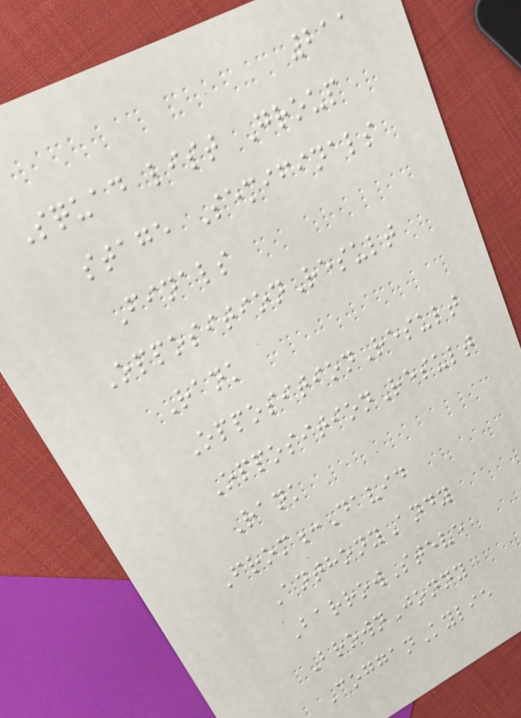211
Squad list Group
stage Semifinals
Finals
OppositionResult
Rank
OppositionResult
OppositionResult
Rank
From:David
AnthonyAndy
BarrowSteve
BrownJonny
CogganKylie
